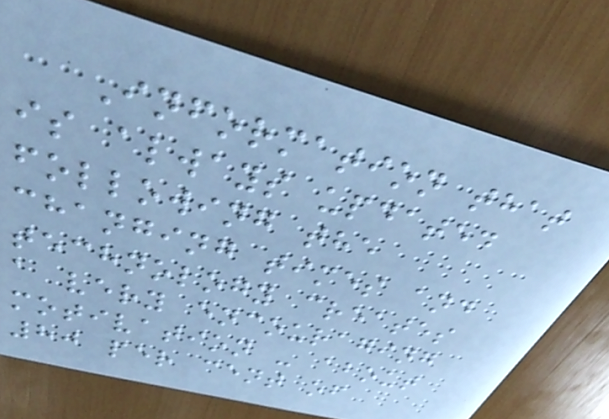Information that
is always updated
following the
changing times and
technology creates
a very encouraging
motivation - about
80 per cent of
